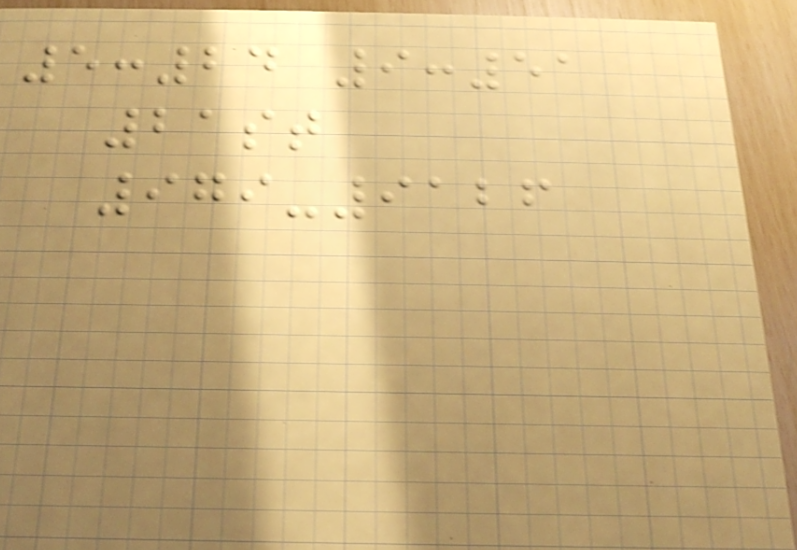5:24 9:51
21st
979-9126
